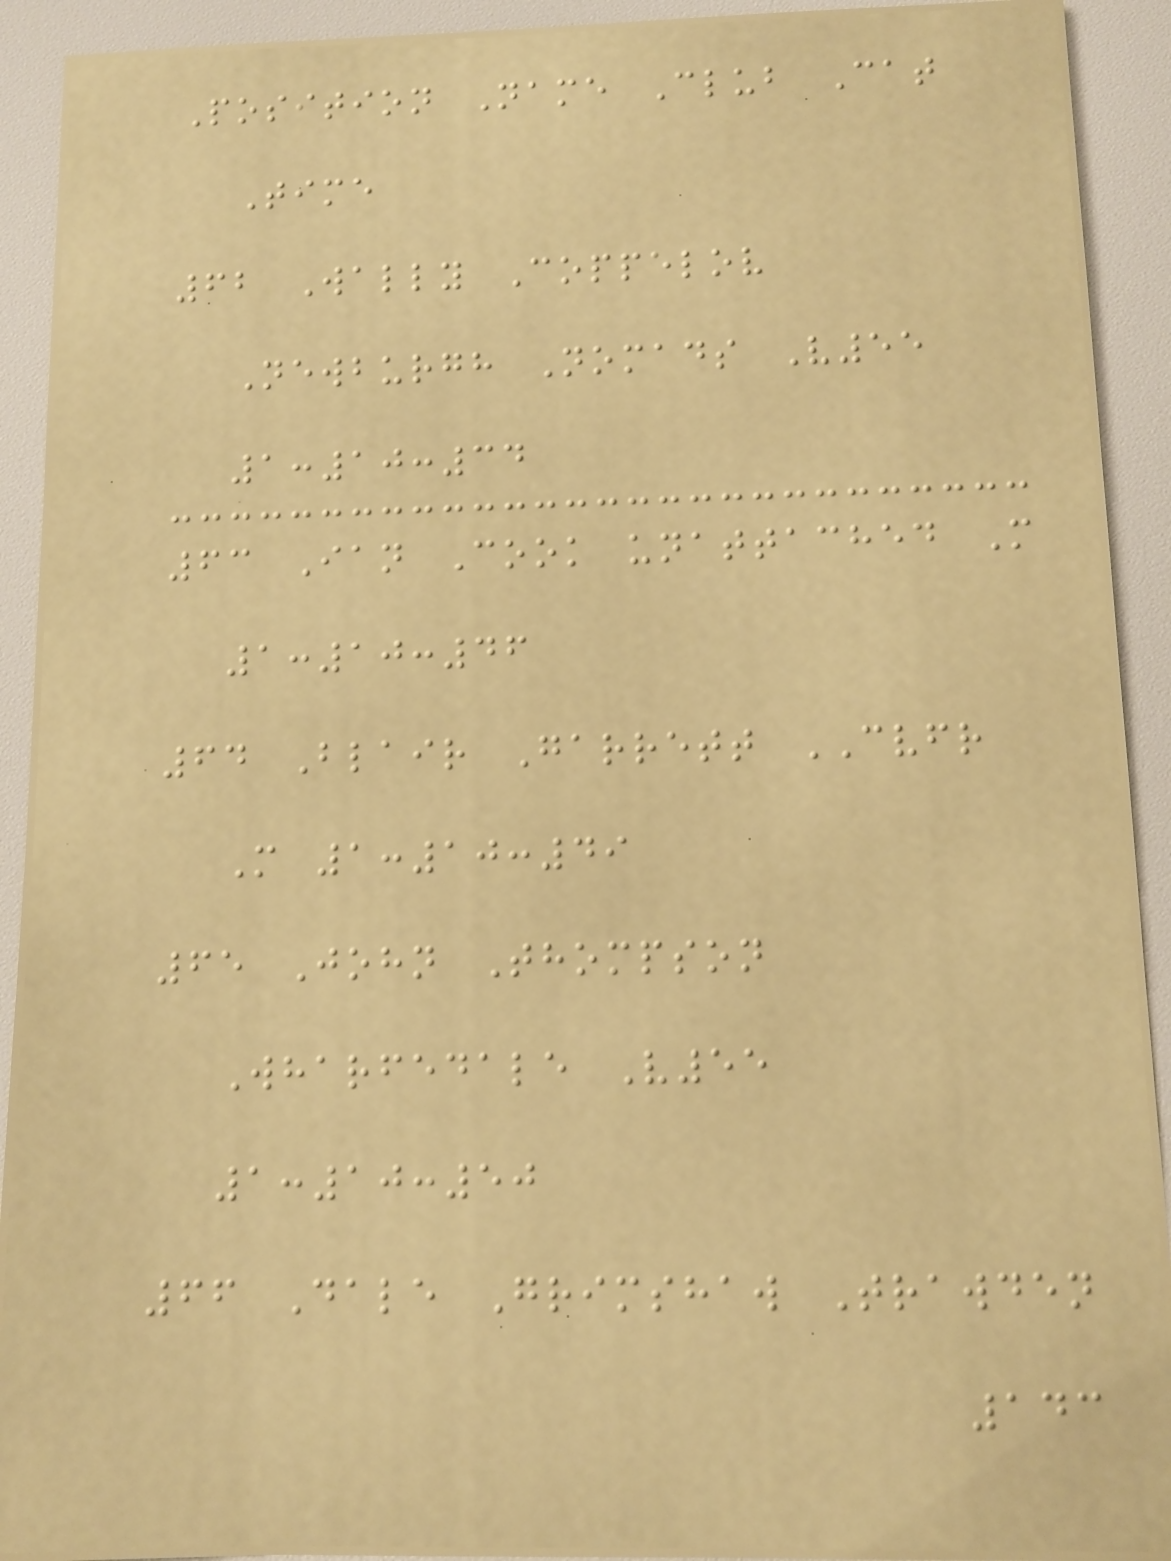Position Name Club Cat
Time
62 Wally Coppelov
Newburgh Nomads V55
1:10:34
63 Ian Cook unattached M
1:10:46
64 Blair Garrett CVFR
M 1:10:49
65 John Thompson
Wharfedale V55
1:10:50
66 Dale Grimshaw Trawden
143
